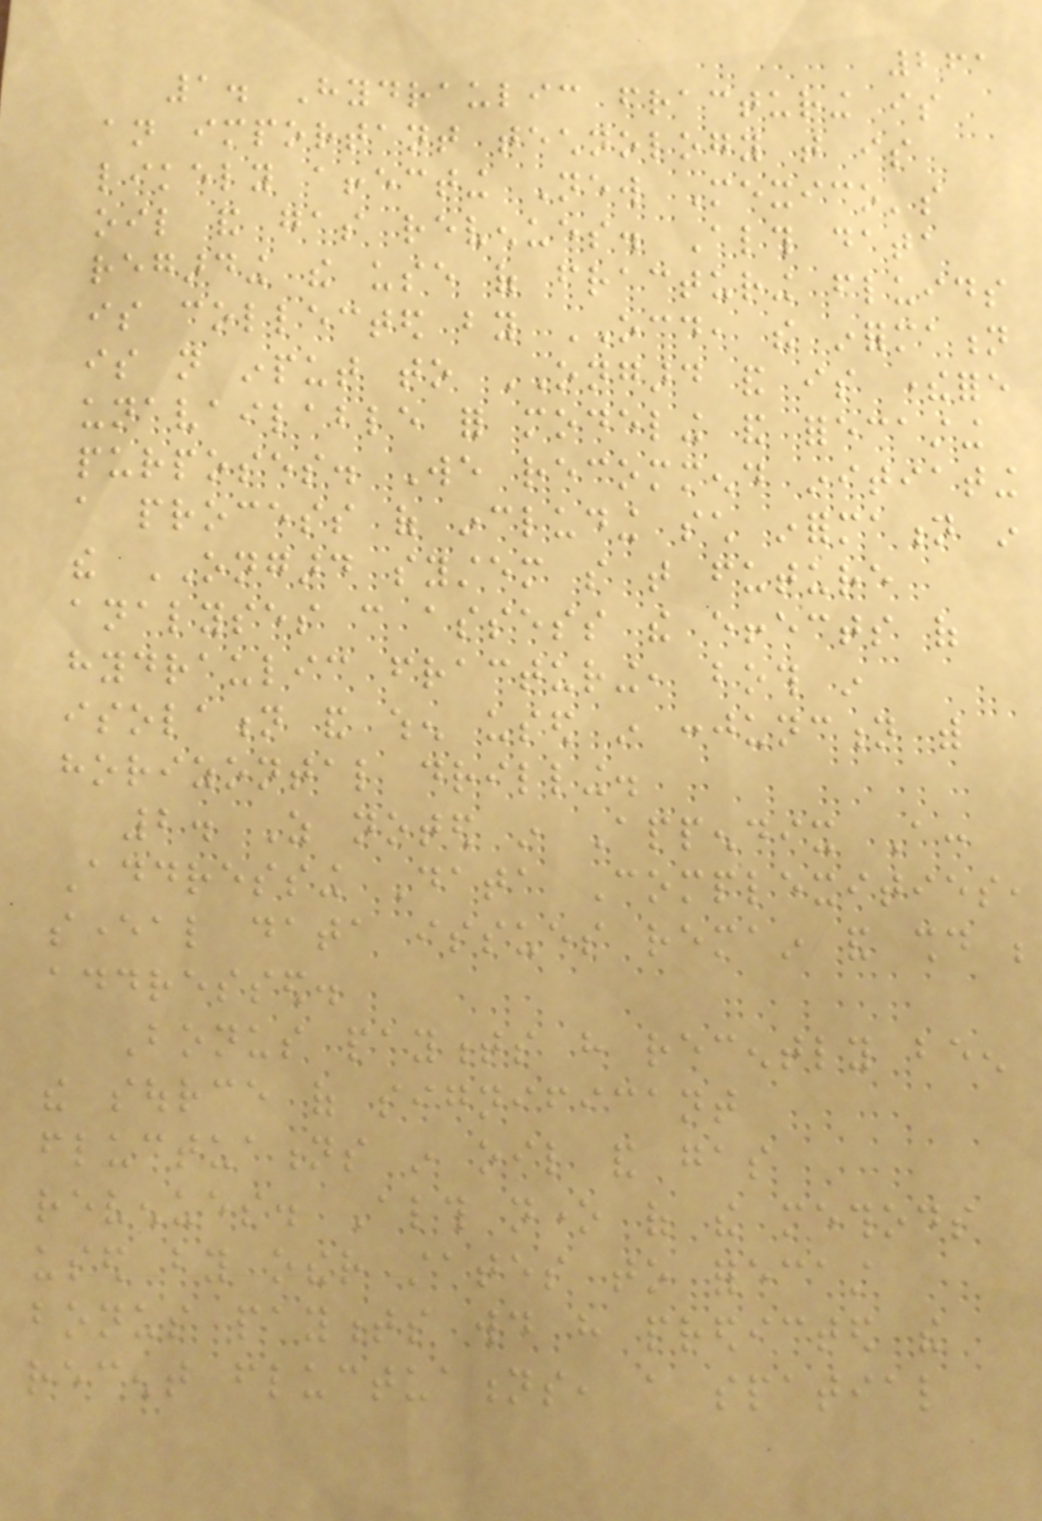261
1. Hydraulic fracturing is
an important technology that is
likely affecting New Mexico's
oil and gas revenues. Although data
regarding the use of fracturing fluids
is collected by OCD, the information
is not input to ONGARD and is therefore
unavailable for modeling and forecasting
purposes. We recommend initiating
a process of including such information in
the ONGARD system so that future
analyses can assess the effects of
hydraulic fracturing, both in
isolation and when used in conjunction with
horizontal drilling.
2. As noted in Appendix A:
Addressing Data Complexities,
several data issues remain and should be
addressed.
Bonus payments have recently been
the source of significant
fluctuations in oil and gas
revenues. Although none of the methods
used by other states to forecast
bonus payments would have predicted the
recent fluctuations, a spatial
